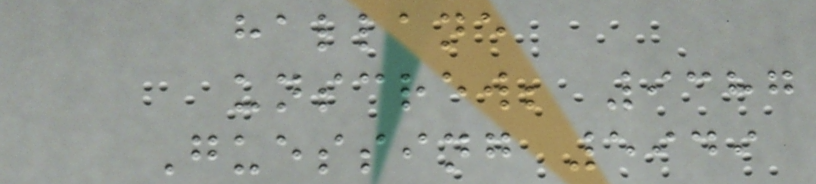hallane
unscrew; 9387
Guessing 5949
